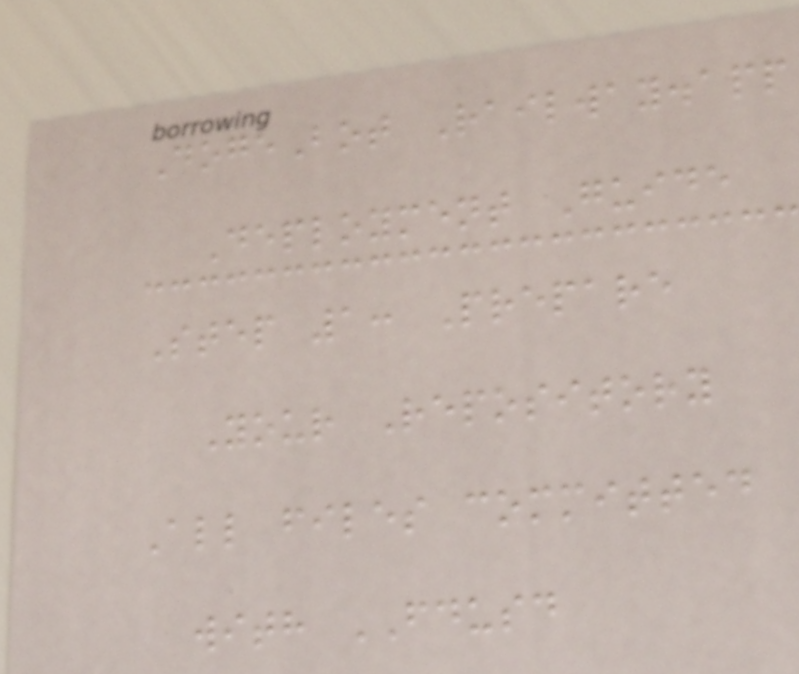DogeBot Railway.app
Deployment Guide
Step 1: Prepare
Your Repository
All files committed
with FDUSD
